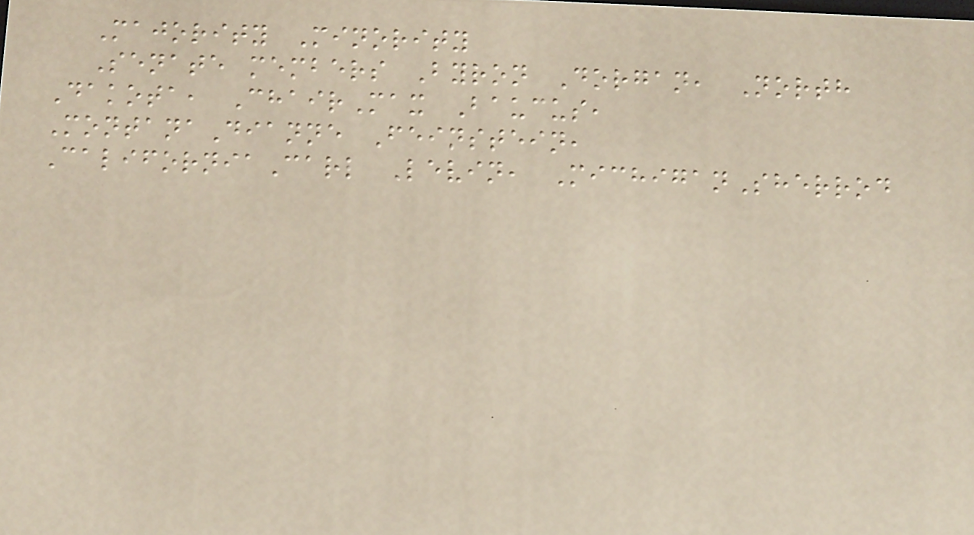Majority Minority
Senate members Byron Dorgan, North
Dakota, ChairMax Baucus,
MontanaDianne Feinstein,
CaliforniaCarl Levin, MichiganSherrod
